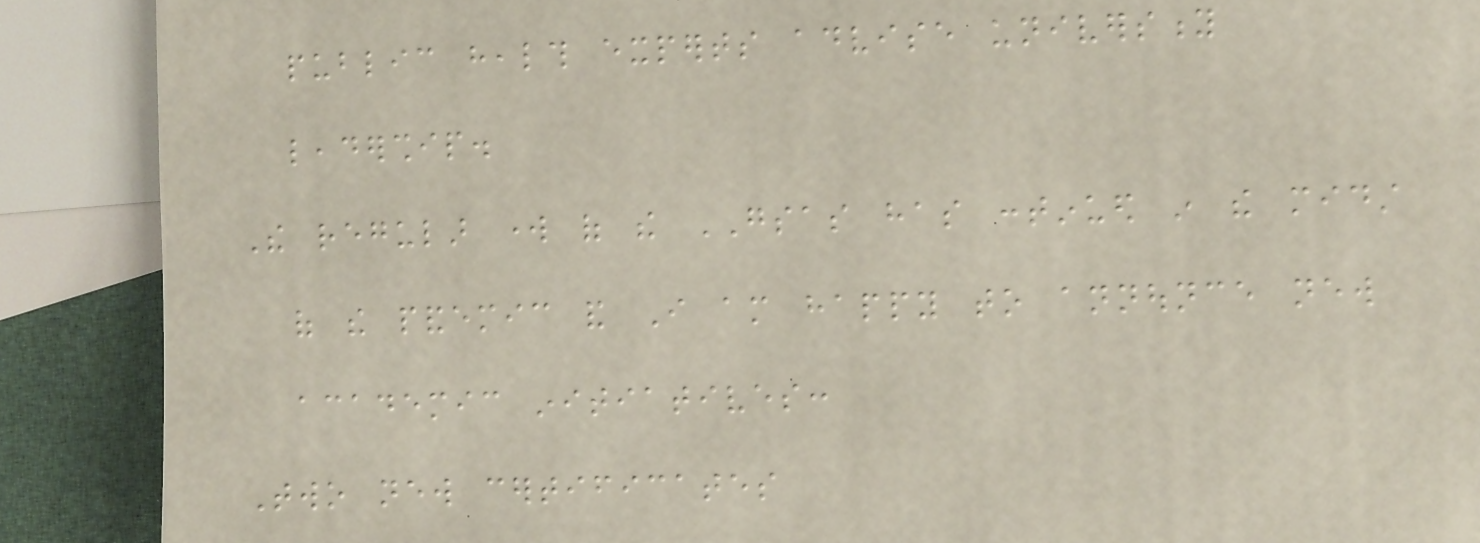public health experts advise university
leadership.
The regular work of the GSAS has continued in the midst
of the pandemic and I am happy to announce new
academic initiatives:
Two new certificates
